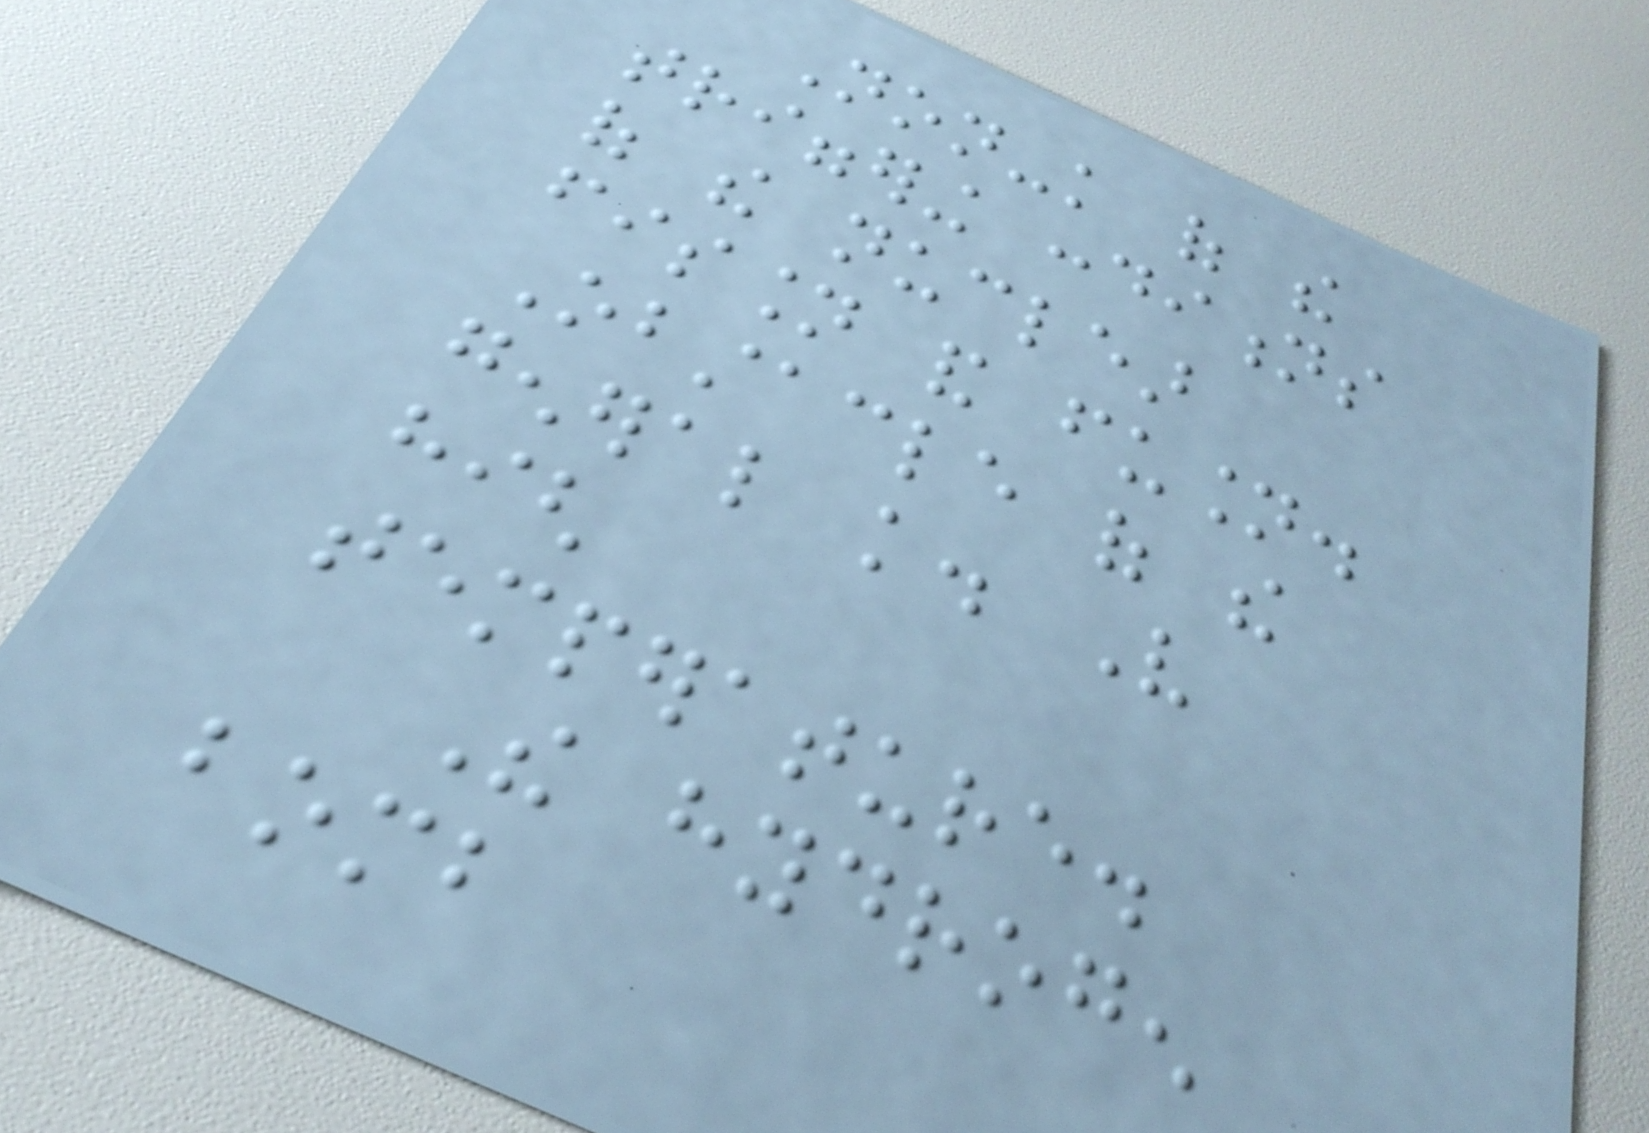Non-knowledge of the
triggering conditions
of the nuclear
fission and fusion.
Obstacle of the
general knowledge. Very
high
temperature.
The hydrogen
bomb
